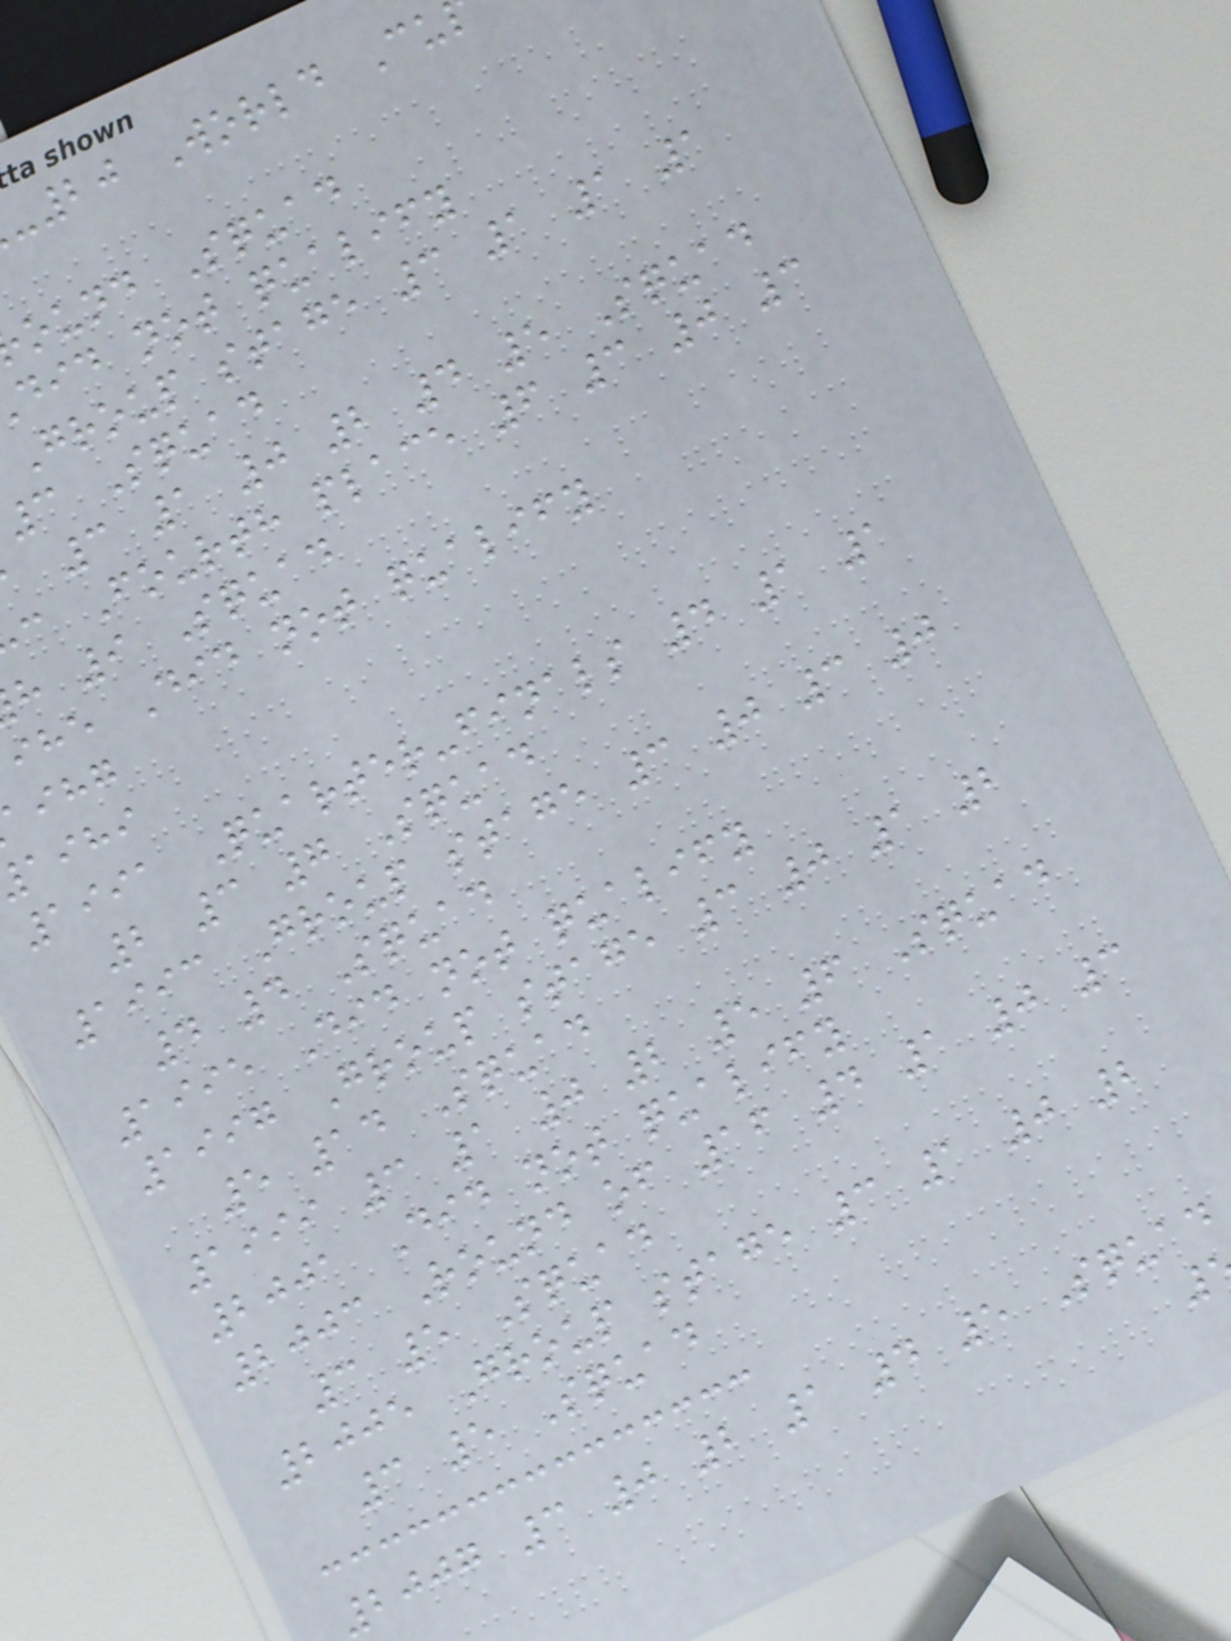-20 World Cu
ound Squad
did not qualify
Group stage 3 1 1 1
3 Squad
3 1 0 2 4 5 Squad
c Fourth place 6 3 0 3
h 9 Squad
ihe Did not qualify
aihg
aihi
1991 Quarter-finals 4 1 1
2 3 7 Squad
1993 Group stage 3 0 3 0
4 4 Squad
1995 Did not qualify
1997 Group stage 3 0 1 2
5 14 Squad
1999 3 1 0 2 5 6 Squad
2001 Did not qualify
2003 Round of 16 4 1 0 3
3 5 Squad
2005 Group stage 3 1 0 2
3 5 Squad
2007 3 0 2 1 4 5 Squad
